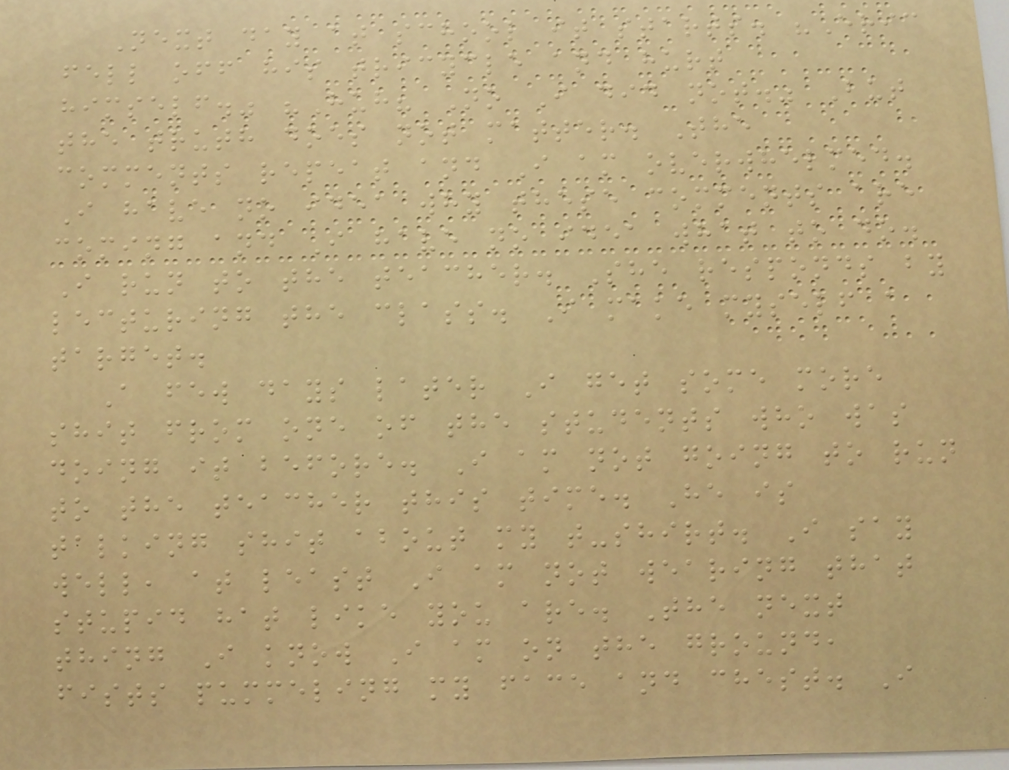Next day at school it starts. "Eric
fell off his tricycle and hurt
himself." "Huh? No I did not." But
the truth does not matter. The
comments repeat and I am overwhelmed.
I have no idea why these comments are
coming and I have no idea what to do.
I run to the teacher. She responds by
lecturing the class. I make myself a
target.
A few days later I get some more
shit from one of the students who was
doing it before. I am not going to run
to the teacher this time. He is
talking shit about my t-shirt. I say
well, at least I am not wearing that
stupid hat like you are. The next
thing I know I am on the ground,
fists pummeling my face and chest. I
